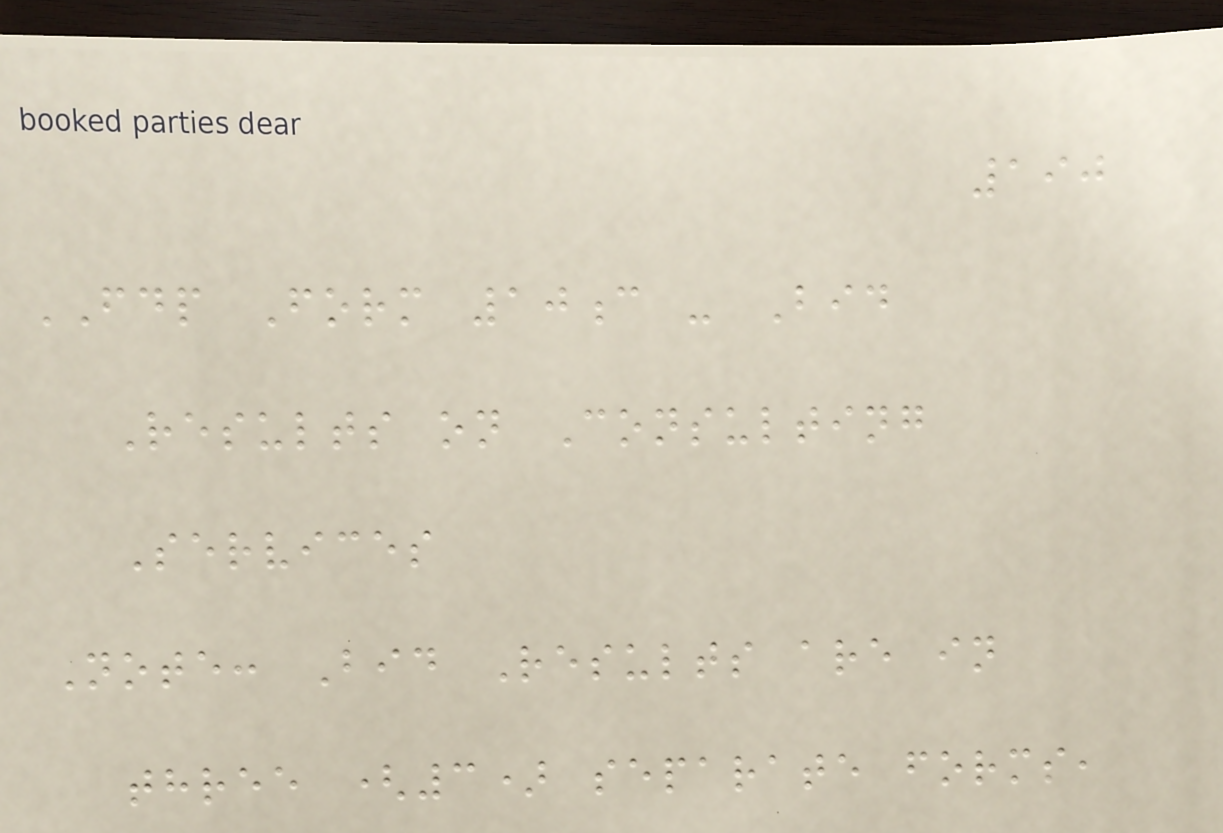190
FDP Form 10c - Bid
Results on Consulting
Services
Note: Bid Results are in
three (3) separate forms,
